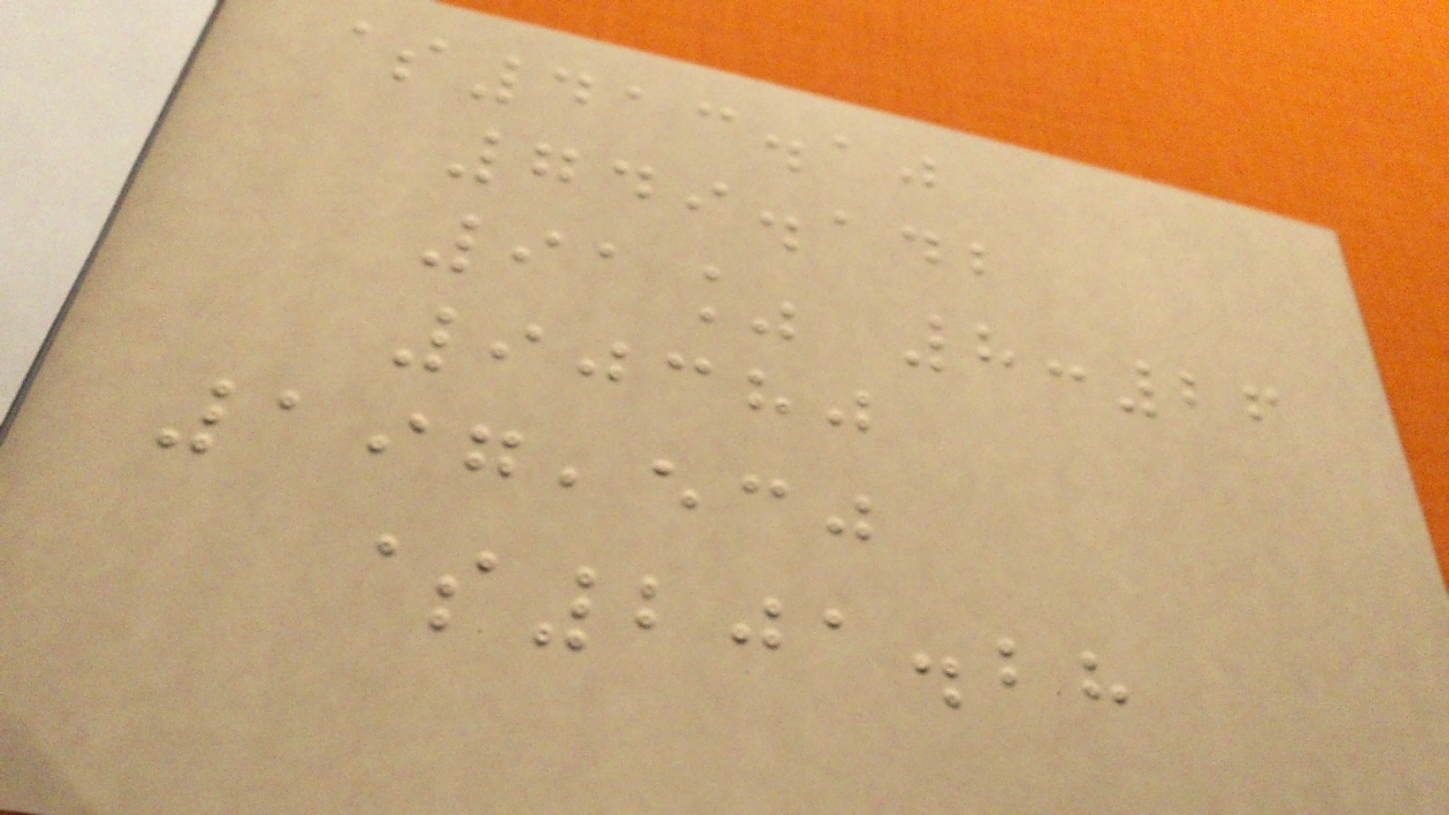$413.10
749.142
91% 8:26
90380
197,530
$201.28
